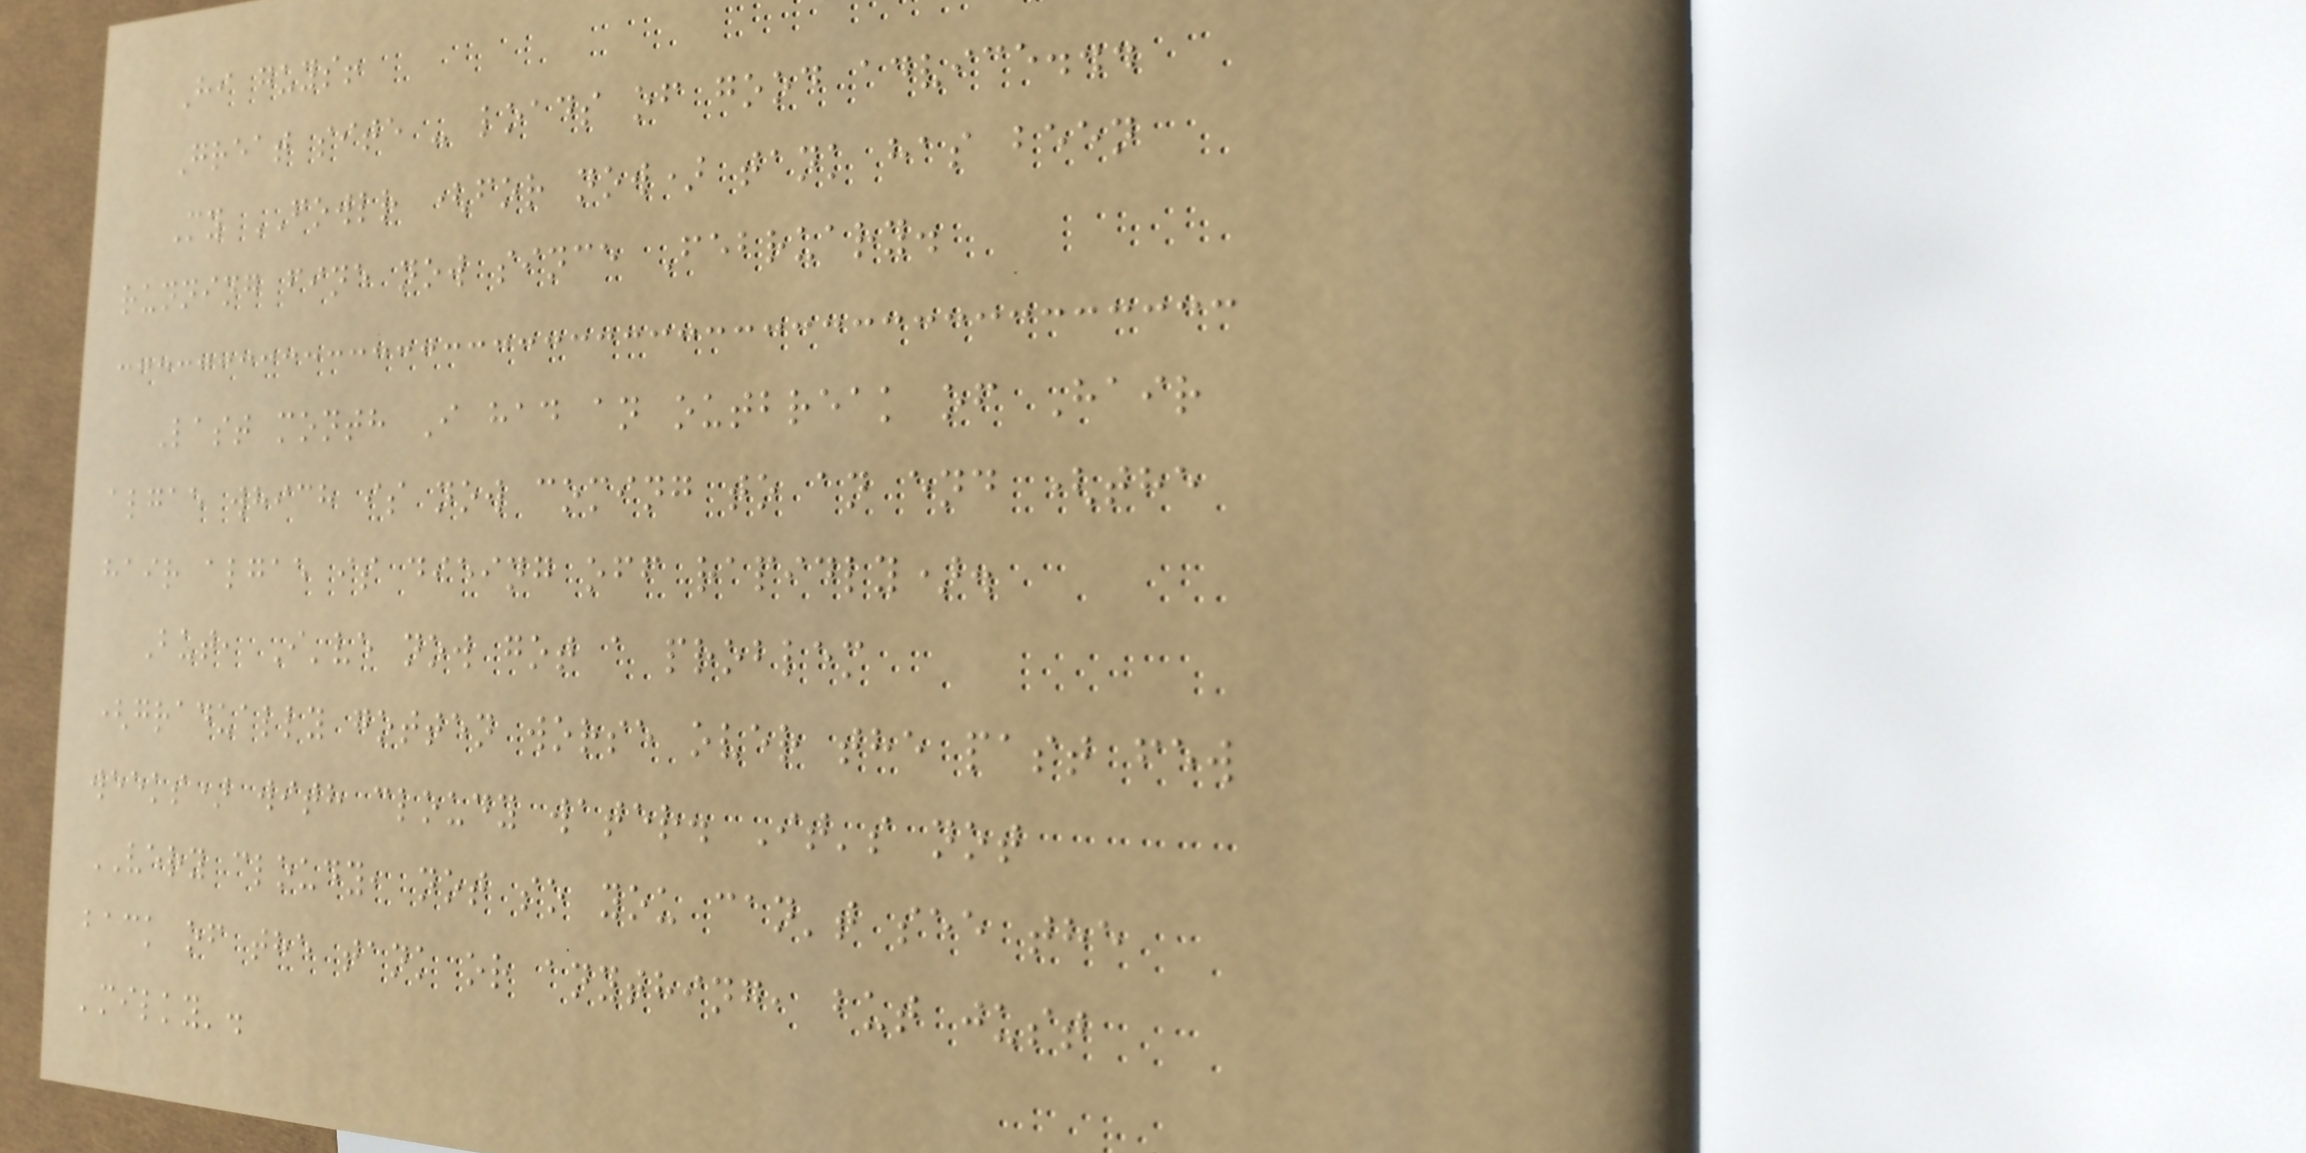Hi guys!
Great site - loads of good advice...
My FOWLR (for now) tank has been
running fine now since February.
Last month I had an outbreak of Hair
algae which is now coming to an end (the
hair algae is dieing off rapidly).
But, I've now got a problem
(gradually gotten worse over the past few
weeks) with cloudy water. It's not
VERY cloudy, not so you can't see the
back of the tank or anything, but just
'milky'.
